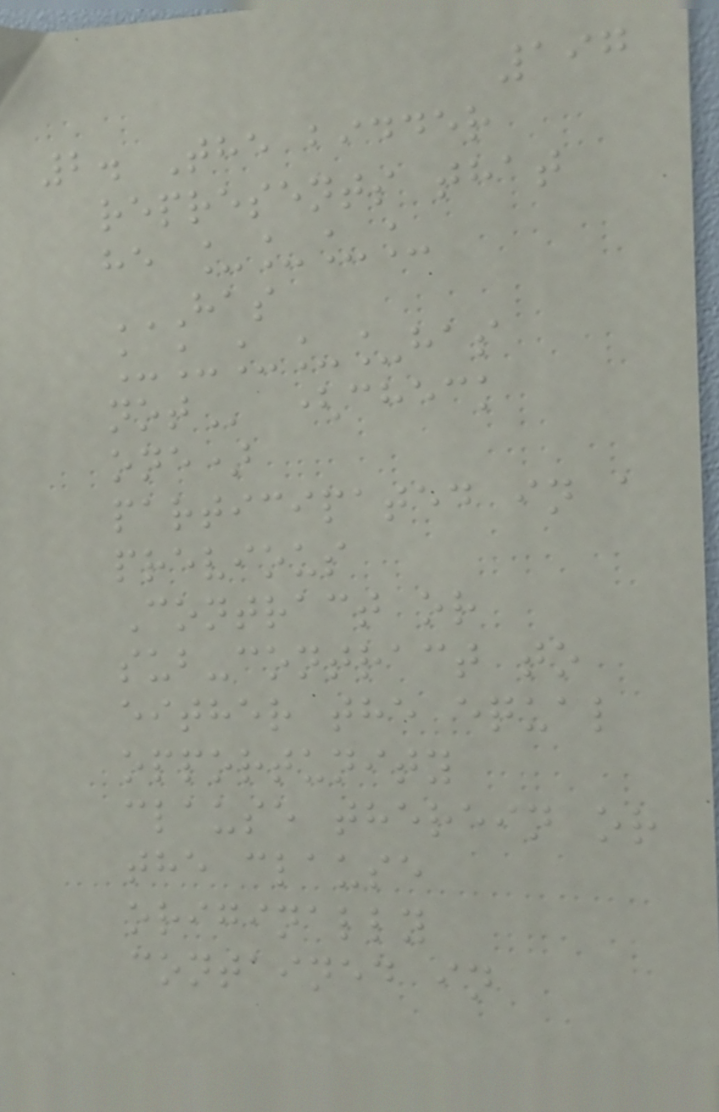197
2. The bidder
represents that
he ____
HAS
_____HAS
NOT (check
one)
participated in a
previous
Contract or
sub-contract to
either the equal
opportunity
clause therein or
the clause
originally
contained in
